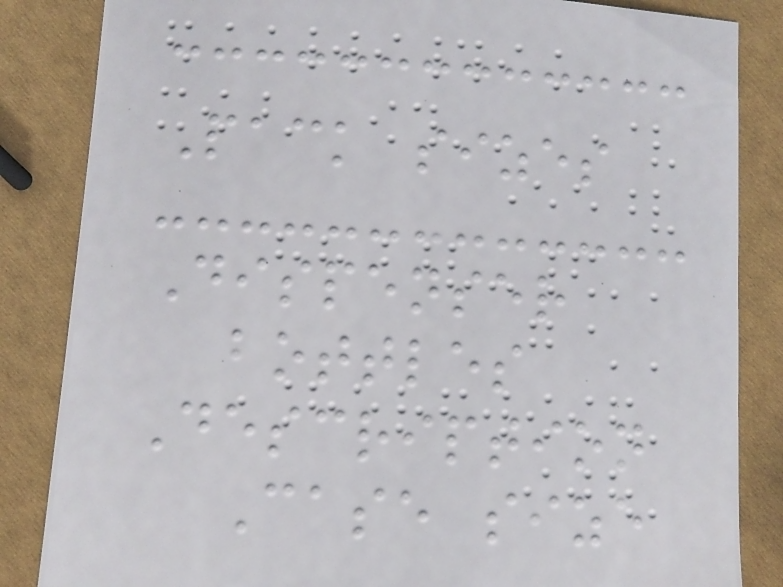Pack sizes
Dispenser
bottles
Description
Case size
